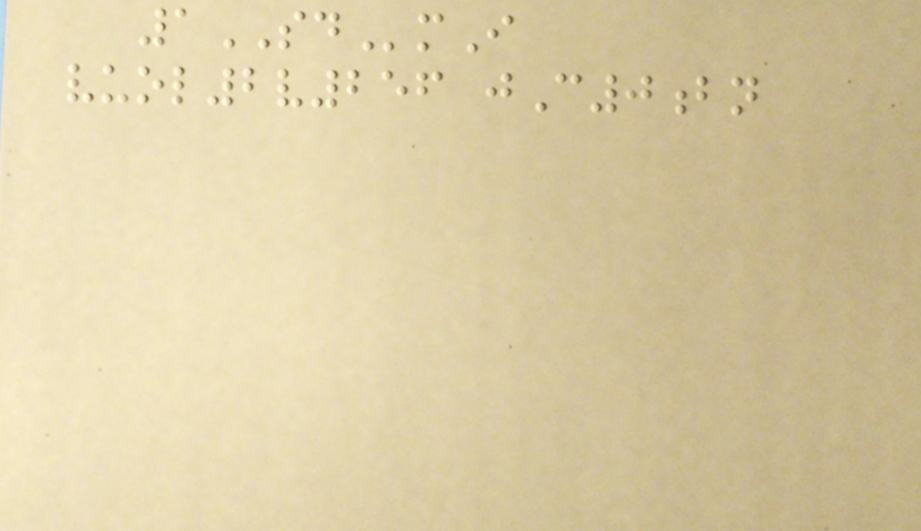1SDmI
vuol2v256 jC0bn
